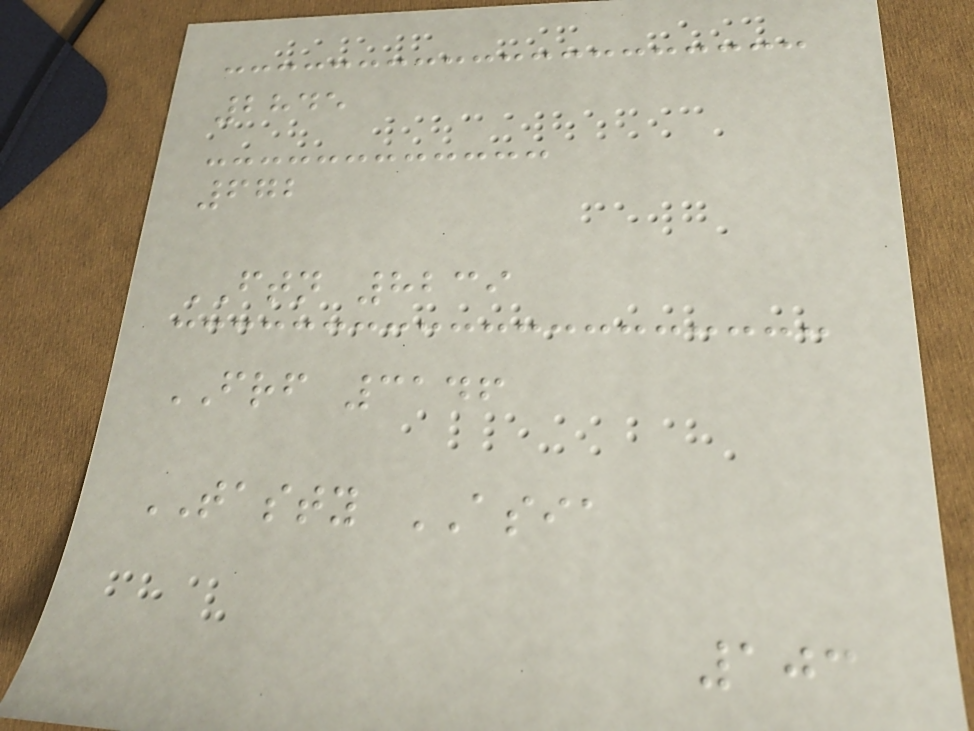2845
672
FTN 8239
FRF 3146
TASTY ASIA
103
